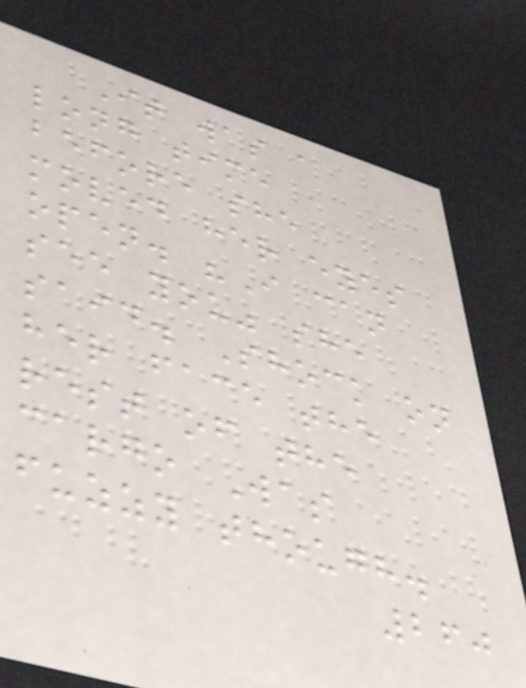It was a
long time
before she
moved her eyes
open. "I can
see you" she
said. Shock on
her face the
rest of the
cargo Was
fuzzy though.
260
